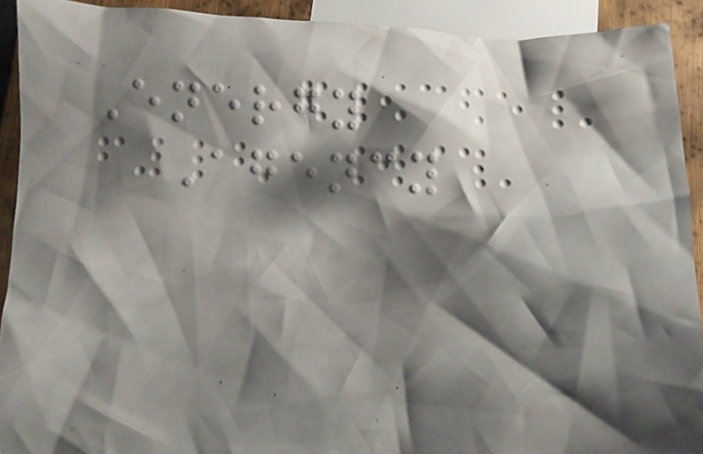Energy
Agency
